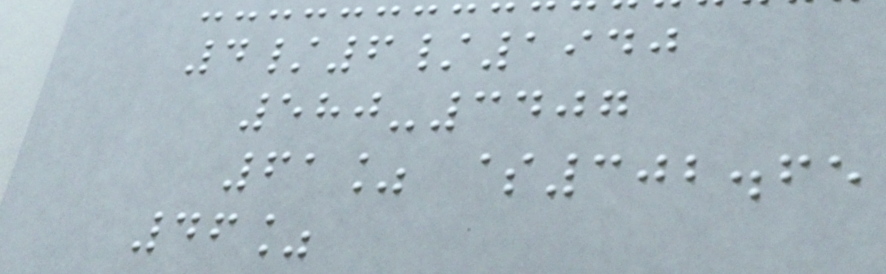4/6/1940
580-3407
61% $302.65
46%
